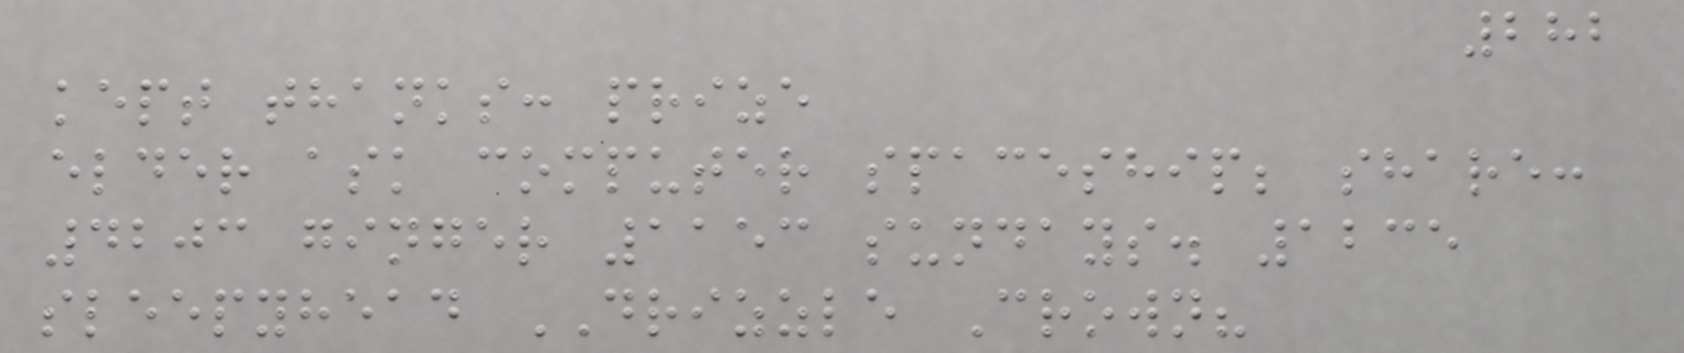282
kept thanks: prize
elder ask computer spaceship; share:
4203 ginger 1153 sundays. 1235
sleepyhead DRIZZLE Crown?
